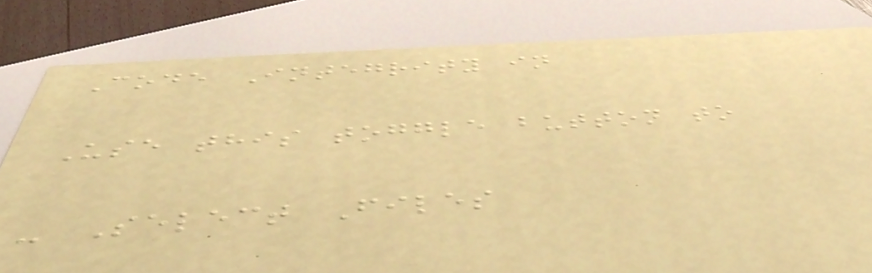Code Integrity in
Use this toggle button to
- Select Files
